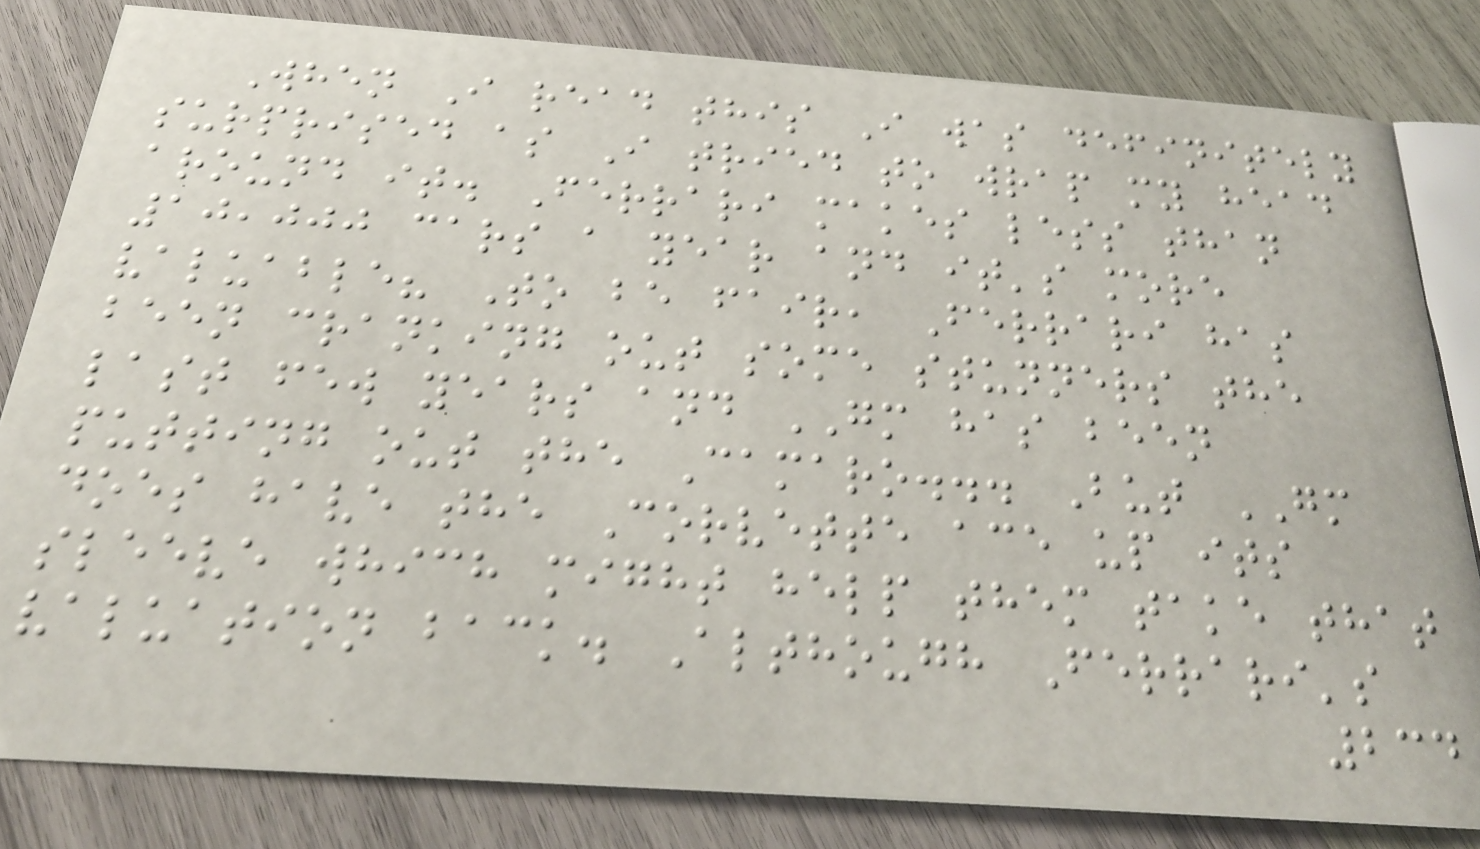When I read this I was definitely
surprised as I tried to wrap my head
around it. Ferrari makes less than
10,000 cars a year and it's more
valuable? To be fair, Ferrari has
been cranking out some stunners the
last few years and GM has been
putting out the Camaro... But GM
does have the Corvette ace up its
sleeve which might help them take that
valuation back. Although Ferrari's
234
